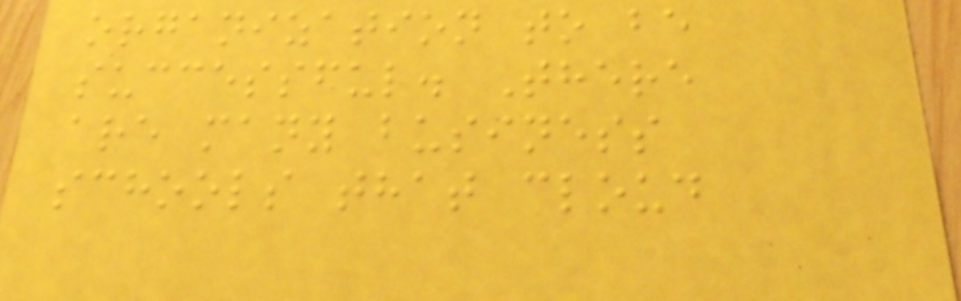organization to be
successful. There
are many business
schools that cloud
